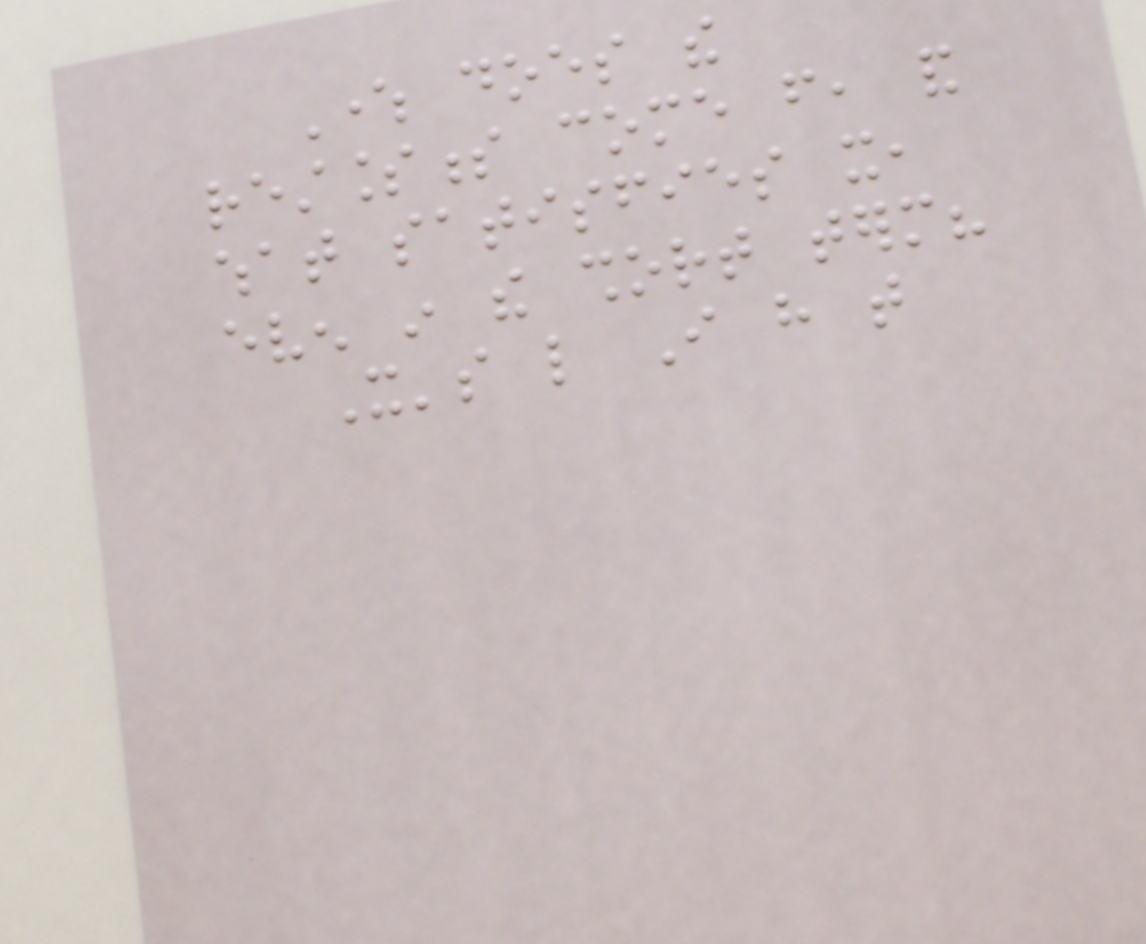Where does the
restlessness come from, and
what satisfies it,
even in the short term?
It's like I have that
